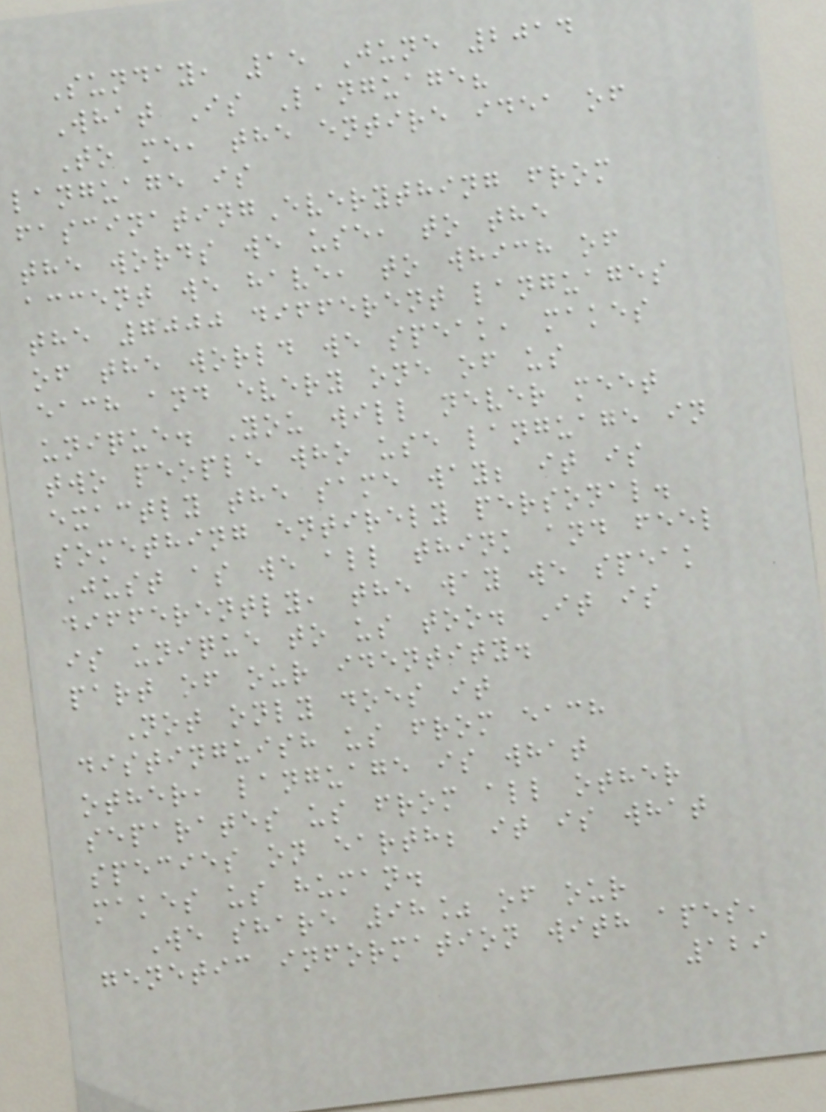Sunday, 15 June 2014
What Is Language?
To me, the entire idea of
language is
fascinatingEverything from
the words we use, to the
accent we have, to which of
the 7000 different languages
of the world we speak, makes
each and every one of us
unique. You will never meet
two people who use language in
exactly the same way; it is
something entirely personal.
Just as we all think and feel
differently, the way we speak
is unique to us too. It is
part of our identity.
Not only does it
distinguish us from each
other, language is what
separates us from all other
species on earth; it is what
makes us human.
We share 98% of our
genetic information with apes,
129
